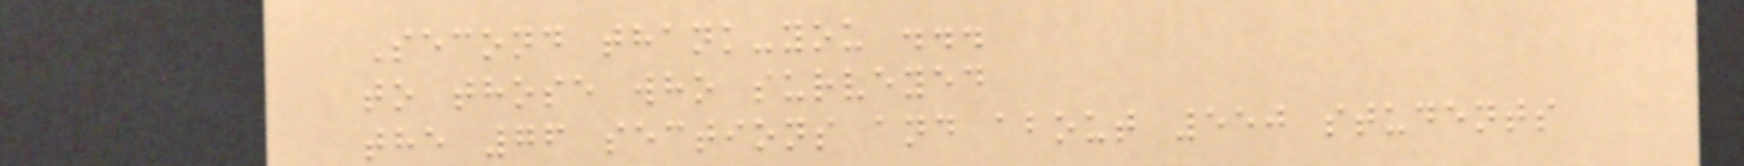Second thank-you ...
to those who surveyed
the 76 sections and about 550 students
